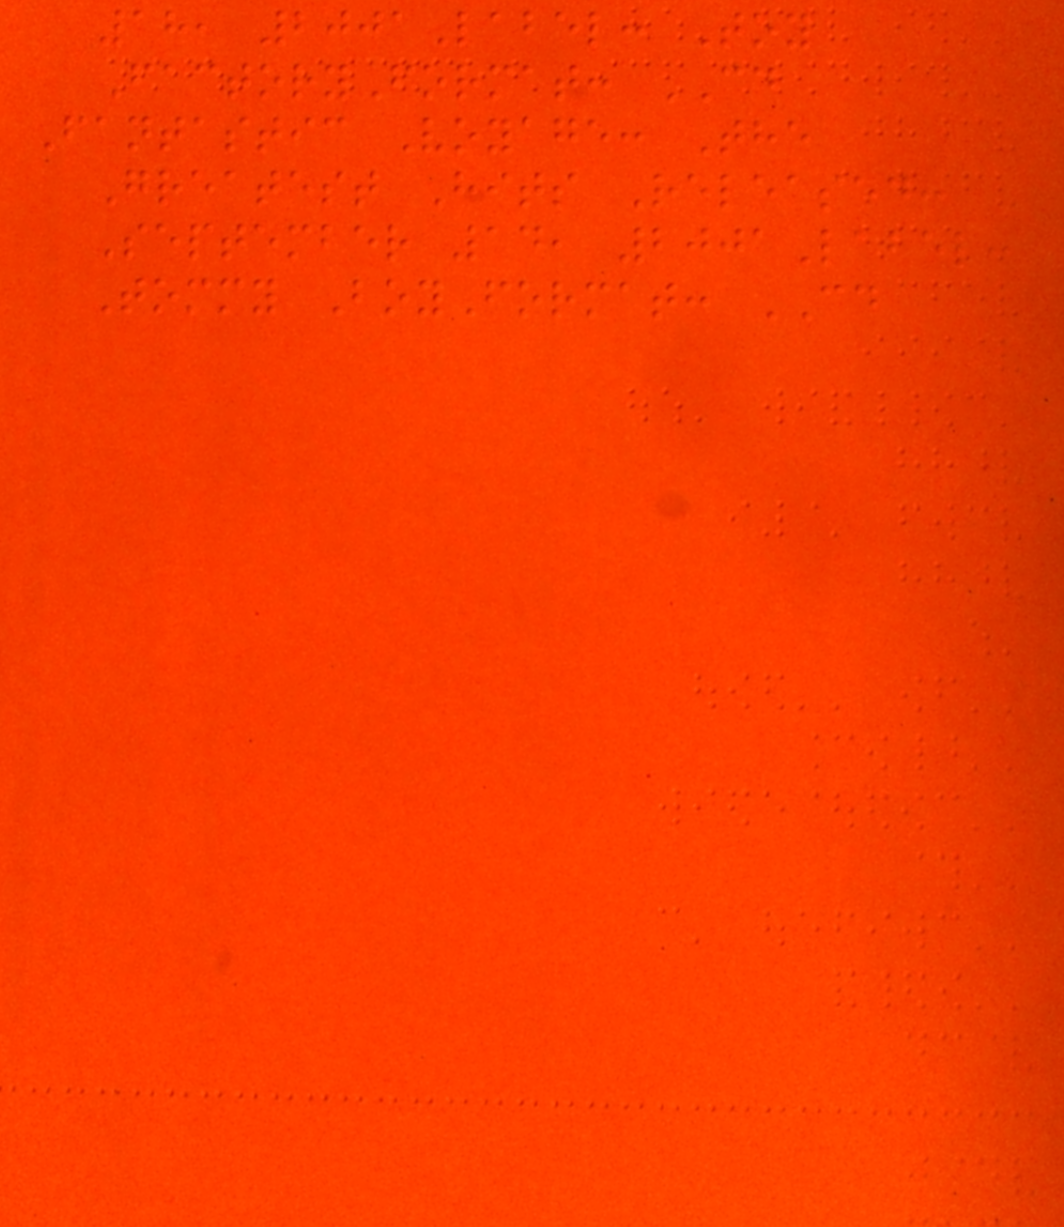18, 2001Label: Toy
FactoryFormat: CD
Fantastic Voyage: The
Greatest Hits Released:
September 14, 2001Label:
Tommy BoyFormat: CD
